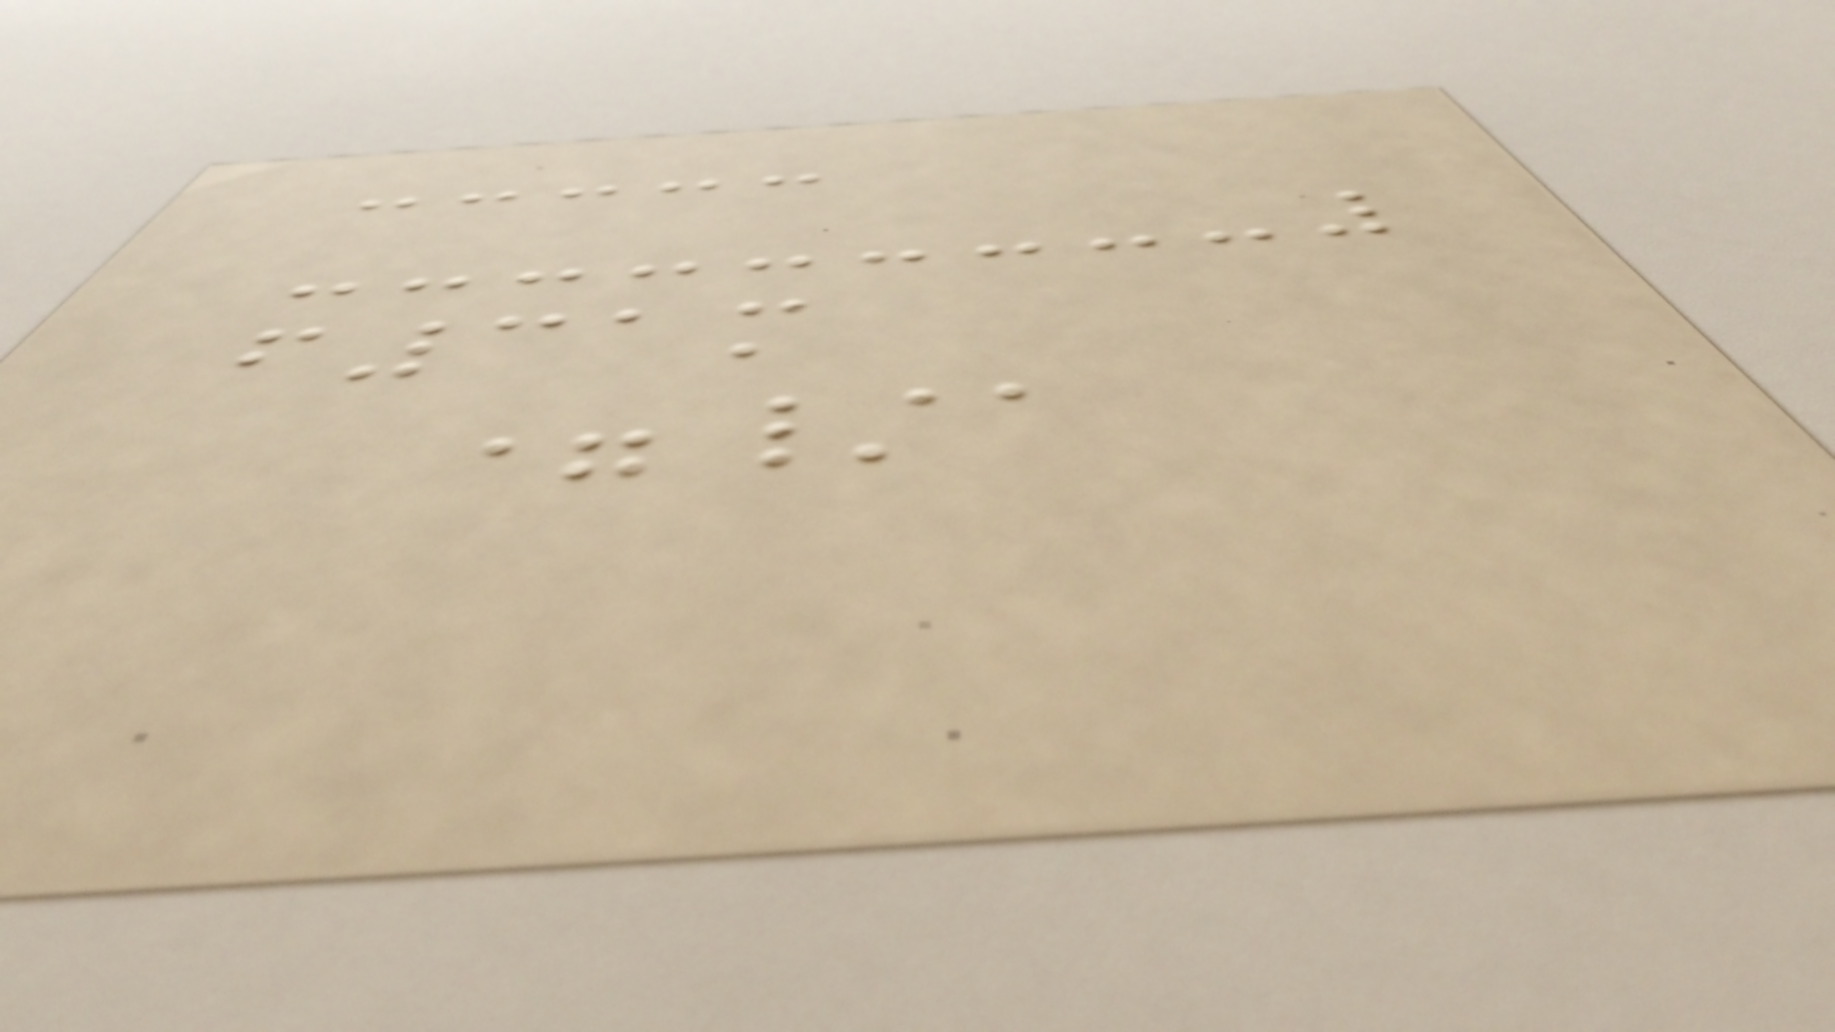f31m
=/a
